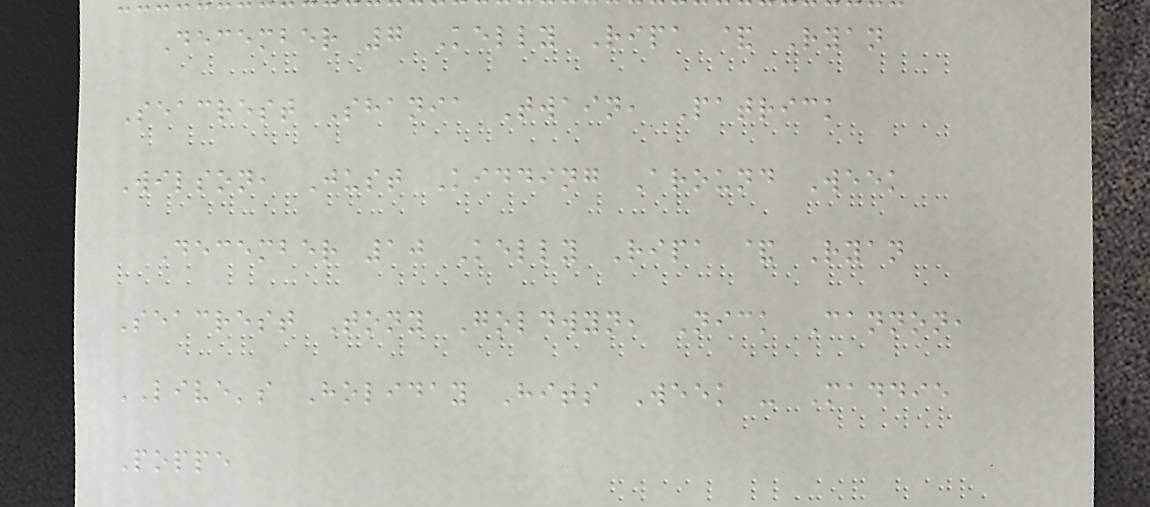December 7 Kelly Ripa & Ryan
Seacrest Shania Twain, Patrick
Wilson, Just Kidding Around Week
December 10 Kelly Ripa & Ryan
Seacrest Tony Goldwyn, Nick Cannon,
LIVE's Holiday Hits Week - Maddie
Poppe
